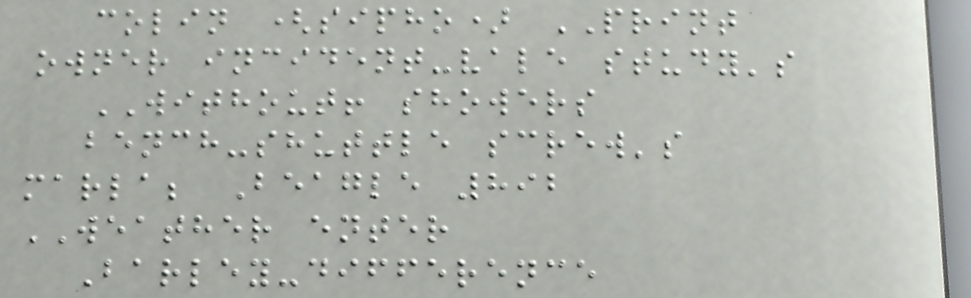colin (sipho) PRINT
owner incident-vale study's
WITHOUT! showers
bench-shuttle screw's
marla; Beagle 892
WEATHER enter
Barley-difference
